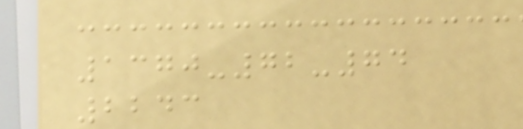1370-72-74
2243
